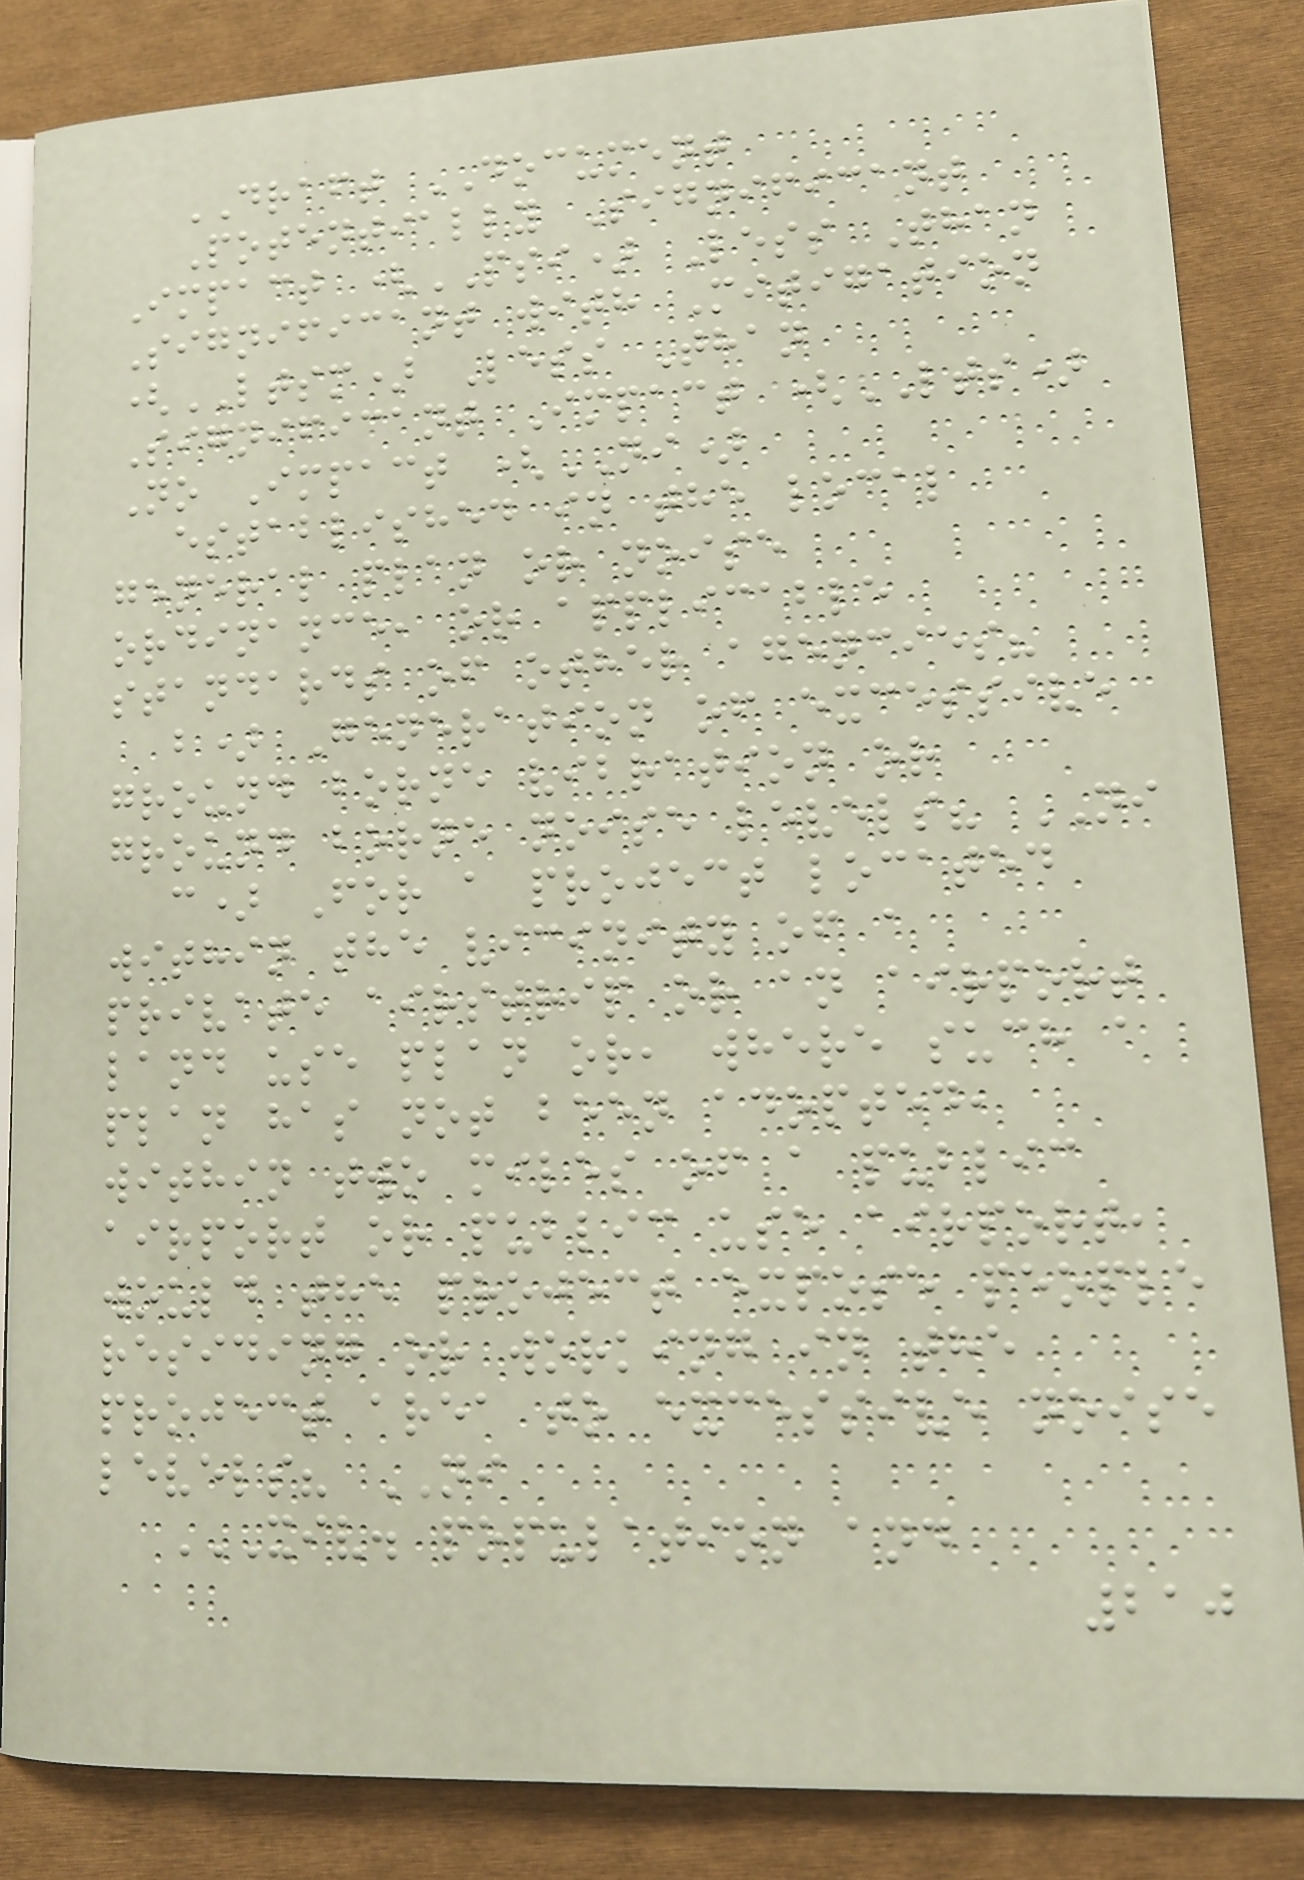DRAFT DOCUMENT
Potentially Significant
Impact (PSI) Less Than
Significant with Mitigation
(LTSM) Less Than
Significant Impact (LTS)
No Impact (NI)
established in the local
general plan or noise
ordinance, or applicable
standards of other agencies?
b) Generation of excessive
ground borne vibration or
ground borne noise levels? NI
c) For a project located
within the vicinity of a
private airstrip or an airport
land use plan or, where such a
plan has not been adopted,
within two miles of a public
airport or public use airport,
would the project expose people
residing or working in the
project area to excessive noise
levels? NI
XIV. POPULATION AND
210
